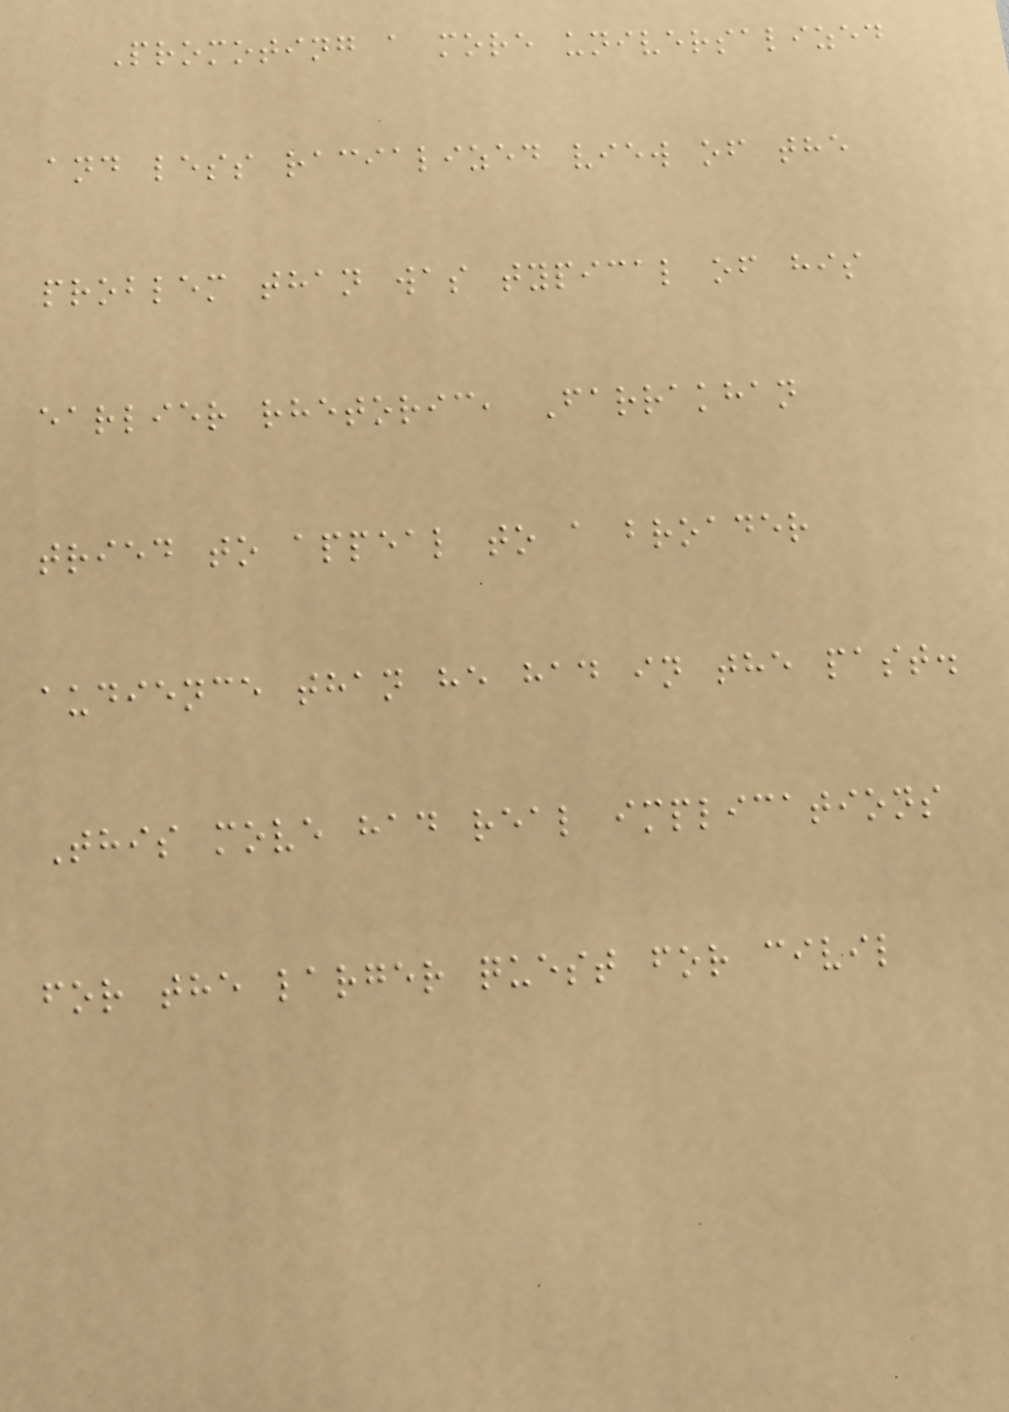Promoting a more universalized
and less racialized view of the
problem than was typical of his
earlier rhetoric, Farrakhan
tried to appeal to a broader
audience than he had in the past.
This move had real implications
for the larger quest for civil
